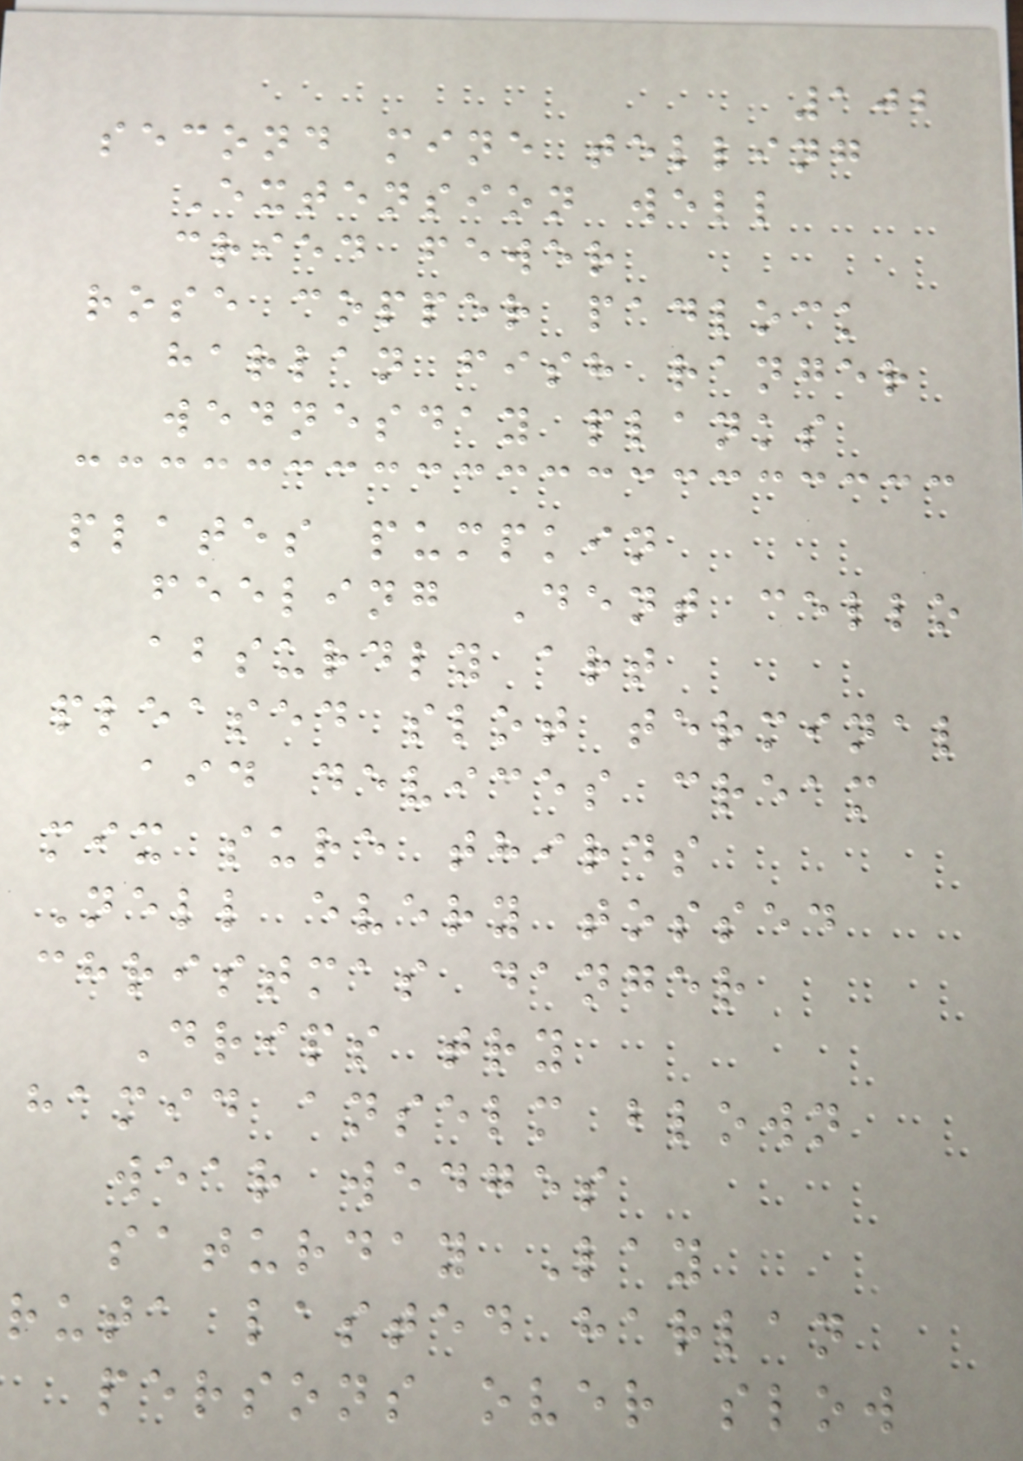102
second mine telling
Extension well
cried fewer
rose copper padlock
harlan fish ranger
wednesday planks
plates pumpkin
feeling Dent cello
absurdly art
pleased slot terminal
aid devices cream
mix sure thirds
Nell every tossed
christmas danger
Drips try
hamid anselm blown
wear wedges
saturday Lay
ruta lasted harlan
persons over slow
